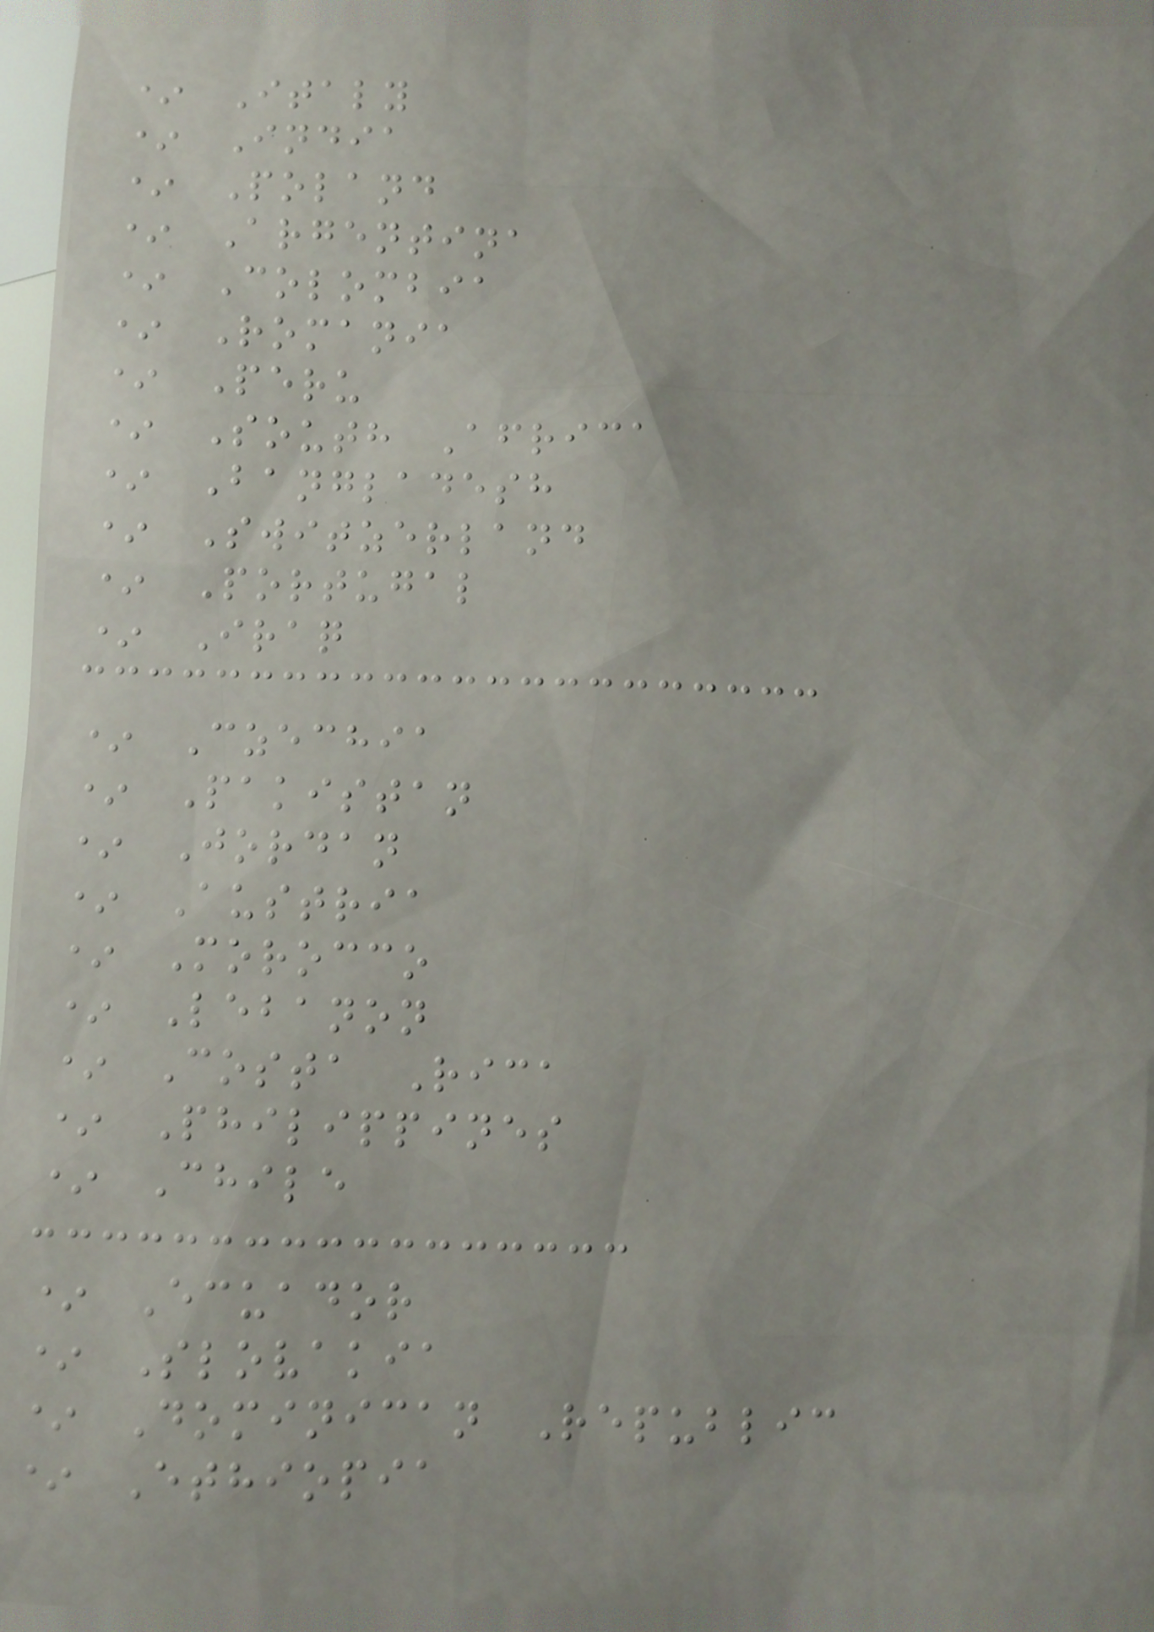* Italy
* India
* Poland
* Argentina
* Colombia
* Romania
* Peru
* South Africa
* Bangladesh
* Switzerland
* Portugal
* Iraq
* Czechia
* Pakistan
* Jordan
* Austria
* Morocco
* Lebanon
* Costa Rica
* Philippines
* Chile
* Ecuador
* Slovakia
* Dominican Republic
* Ethiopia
